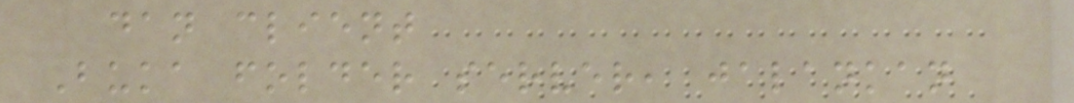dan client
Buka folder server, jalankan
